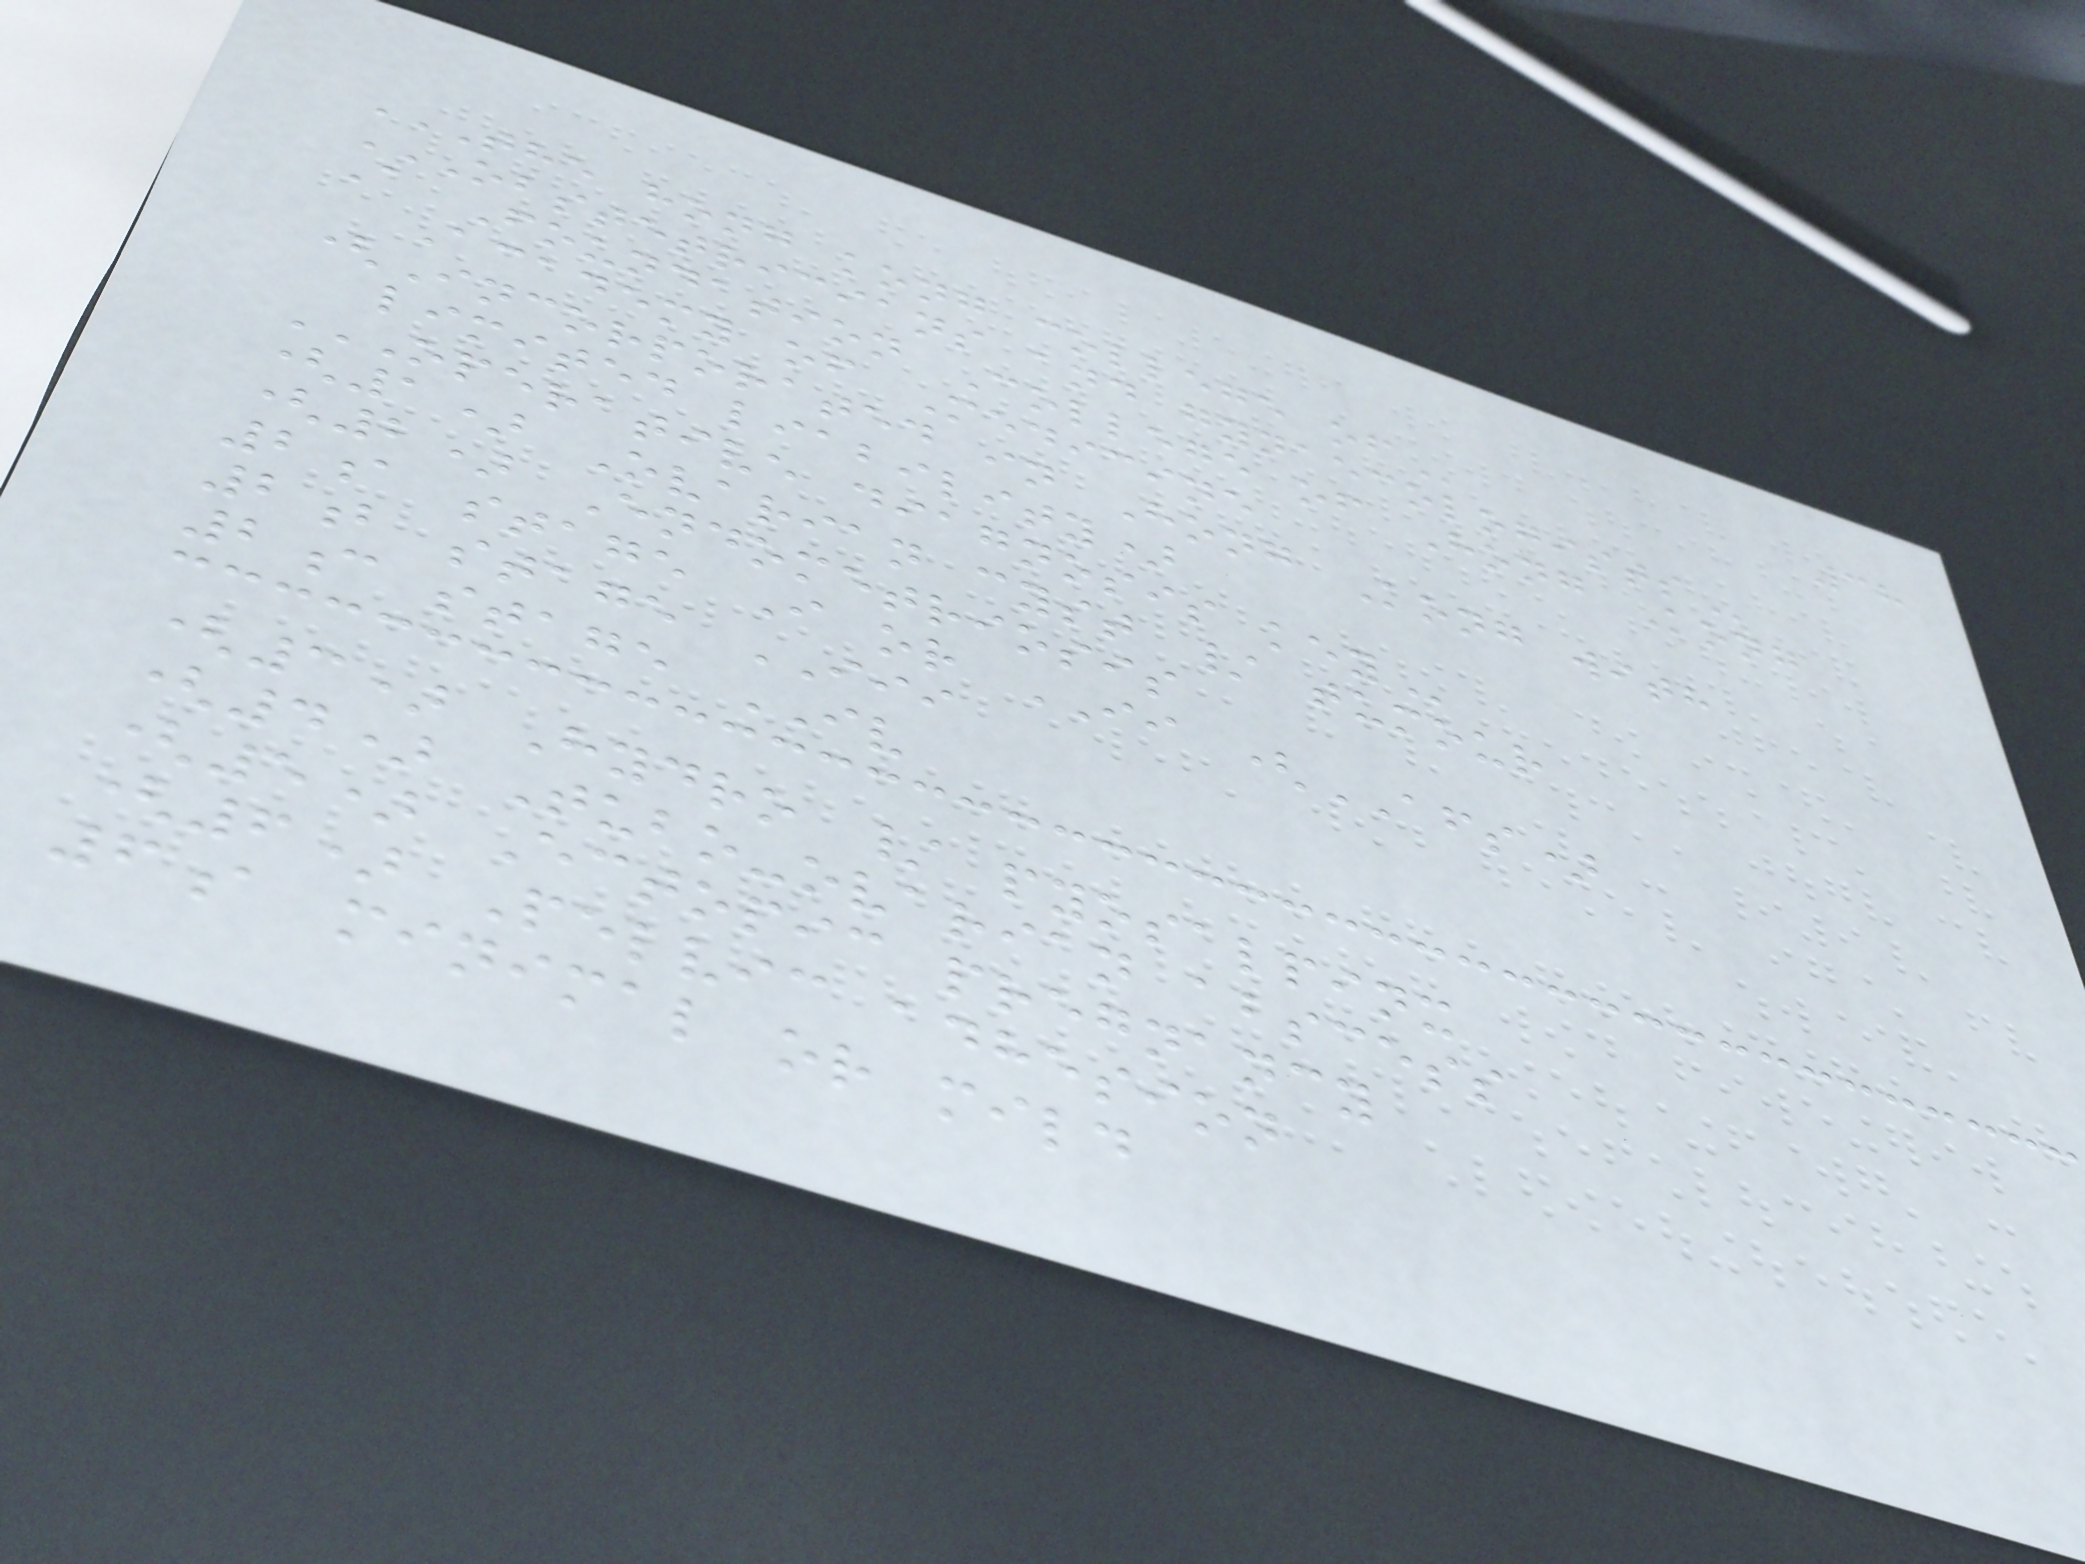38
THE HONG KONG COLLEGE OF
OBSTETRICIANS AND GYNAECOLOGISTS
A Foundation College of Hong Kong
Academy of Medicine
(Incorporated in Hong Kong with
limited liability)
OPERATIVE DIAGNOSIS KEY
(1) Ovarian cyst / tumour
(2) Endometriosis
2a stage I or II (AFS)
2b stage III
2c stage IV
(3) Hydro / pyosalpinx
(4) Tubo-ovarian abscess
(5) Ectopic pregnancy
(6) Pelvic adhesion
6a minimal or mild
